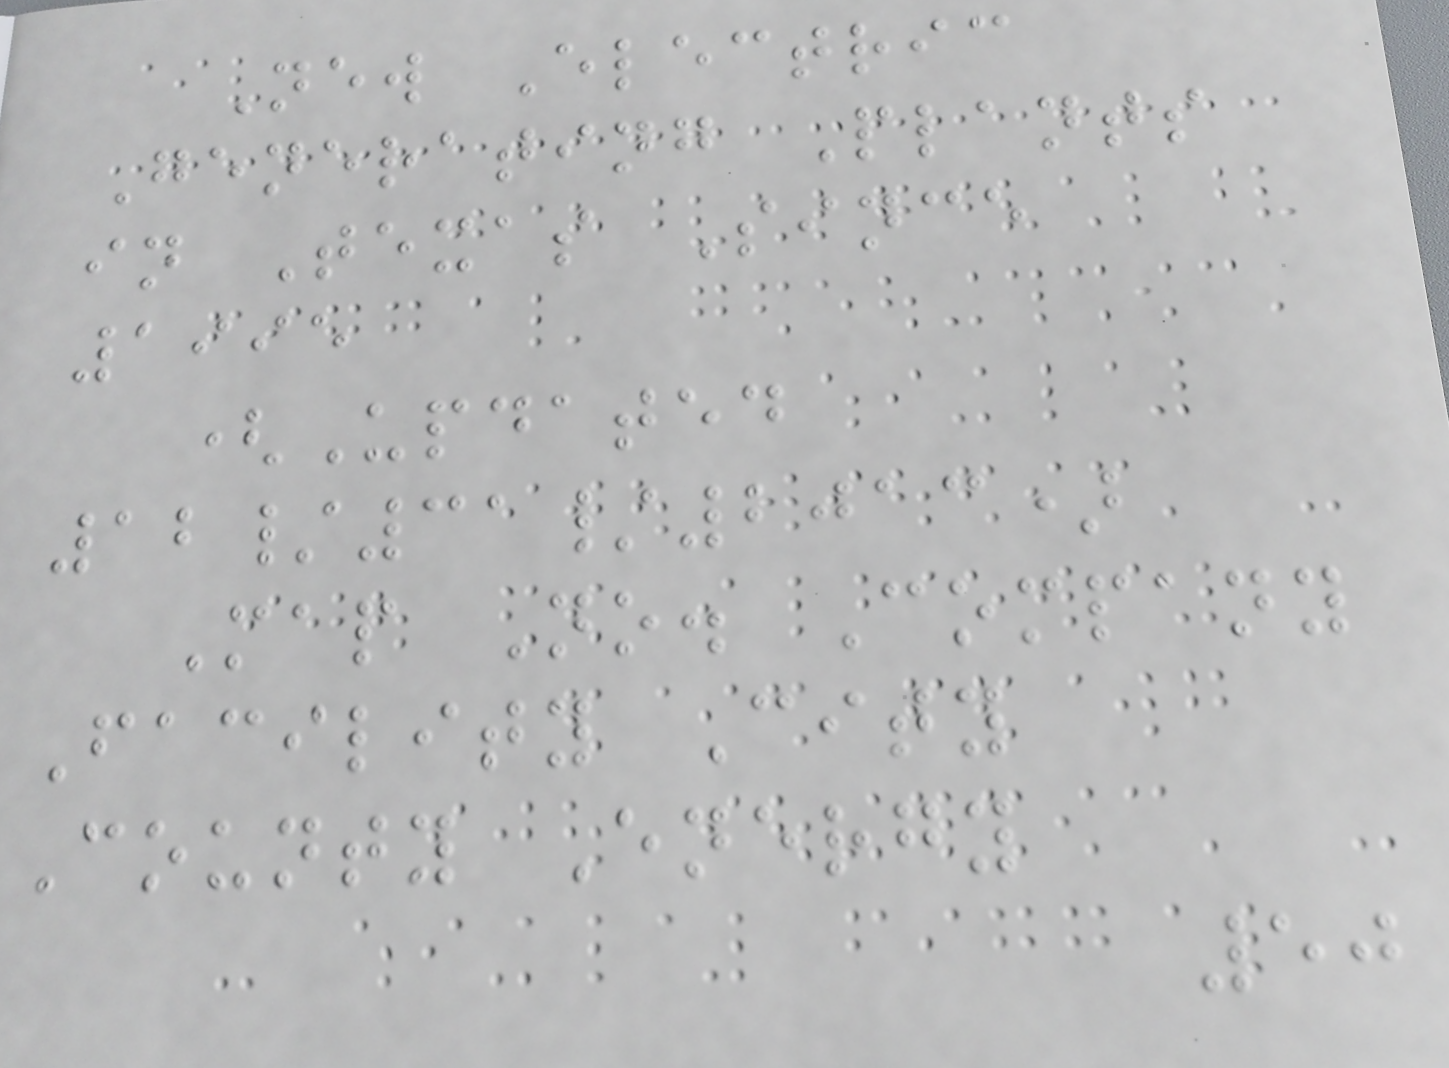New Electric
Generating Plants
in Texas Since
1995
(Updated
12/31/2013)
Map No. Company
Facility City
County Energy
50
